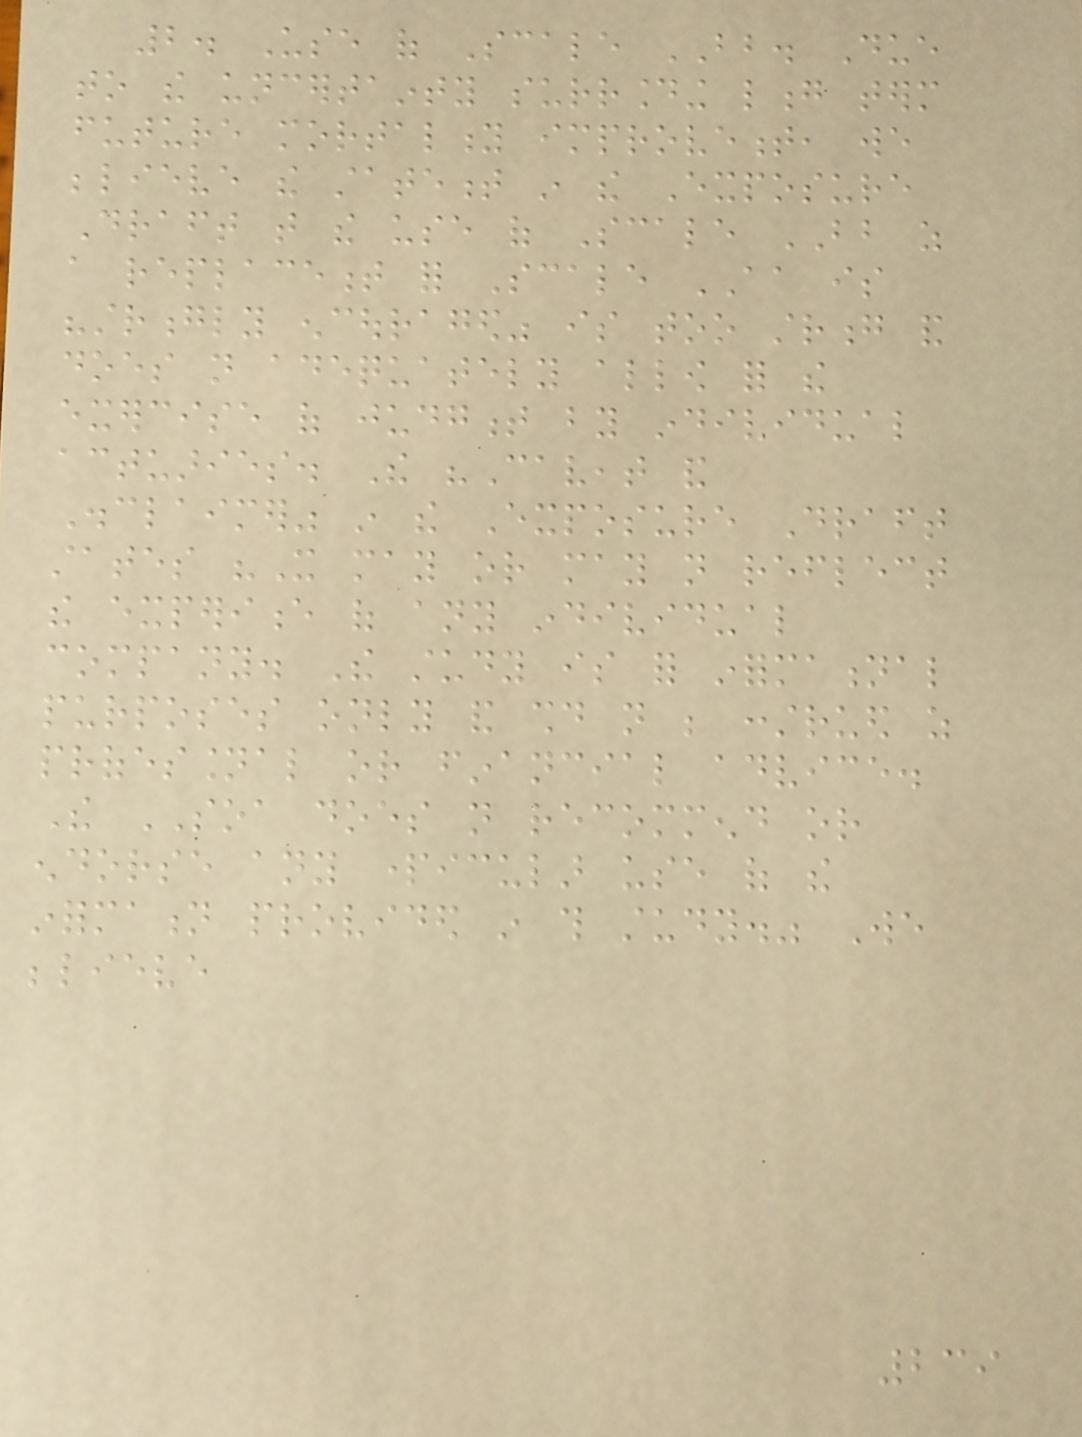2. Use of Scale BB. Due
to the uncertainty surrounding long term
future mortality improvement, we
believe the statement in the Exposure
Draft that the use of Scale BB as
a replacement for Scale AA is
"strongly encouraged" is too strong and
does not adequately allow for the
exercise of judgment by individual
actuaries. The "Caveat and
Disclaimer" in the Exposure Draft
states "It may or may not reflect
the experience of any individual
company. The study is for informational
purposes only and should not be construed as
professional or financial advice.
The SOA does not recommend or
endorse any particular use of the
information provided in this study." We
believe
239
